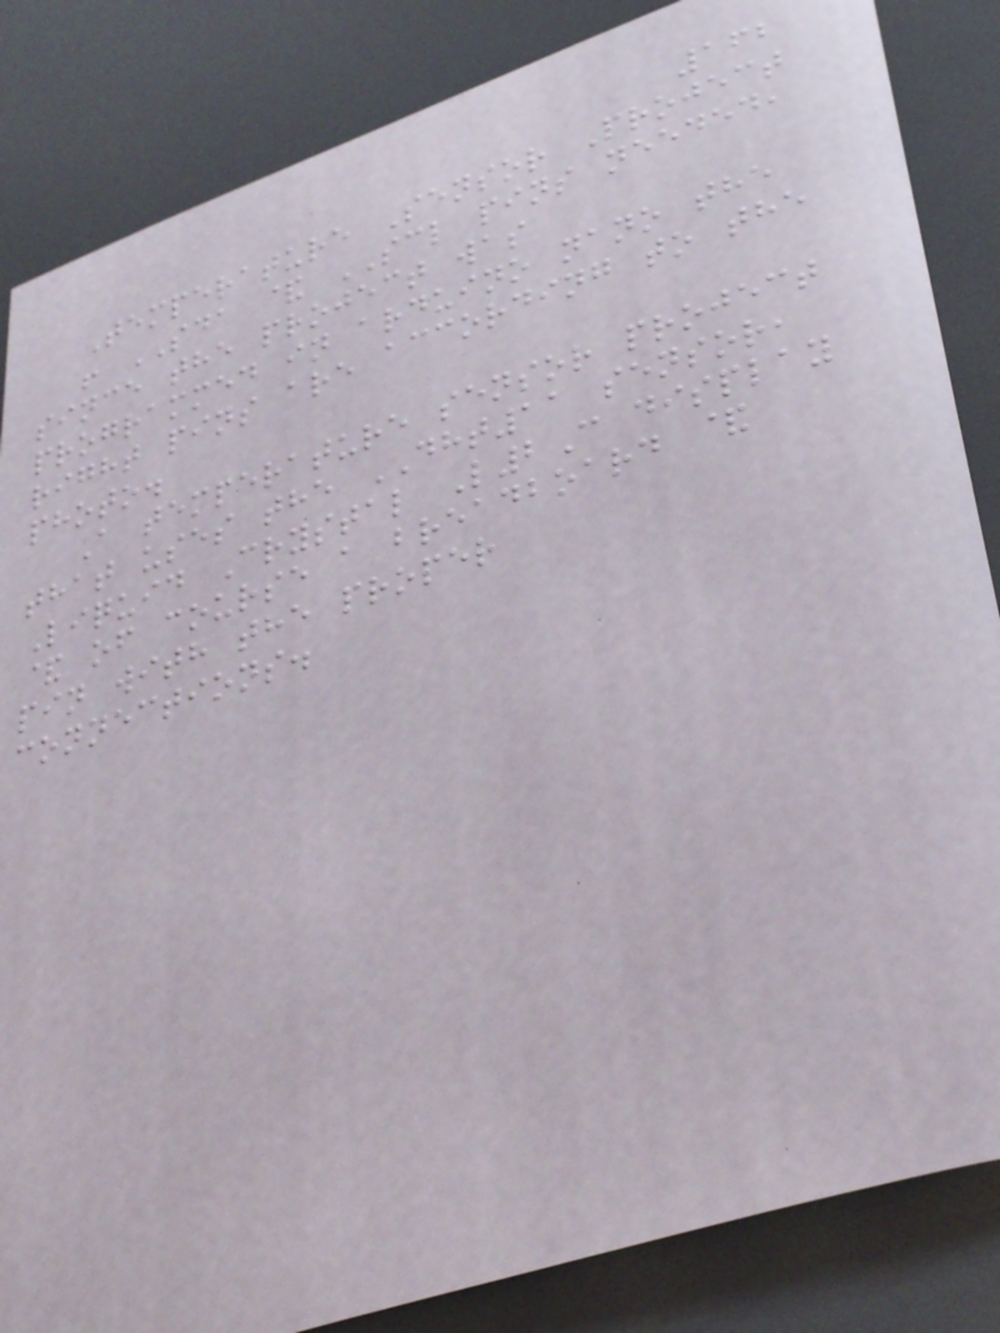162
Temperature Sensor Project
! SDA & SCL pins needed,
since the project was
programmed in arduino nano the
right pins are according to the
photo.
A temperature sensor project
that uses the DHT11 sensor,
Liquid Crystal L2C display
& of course a breadboard &
pin with the proper
connections.
